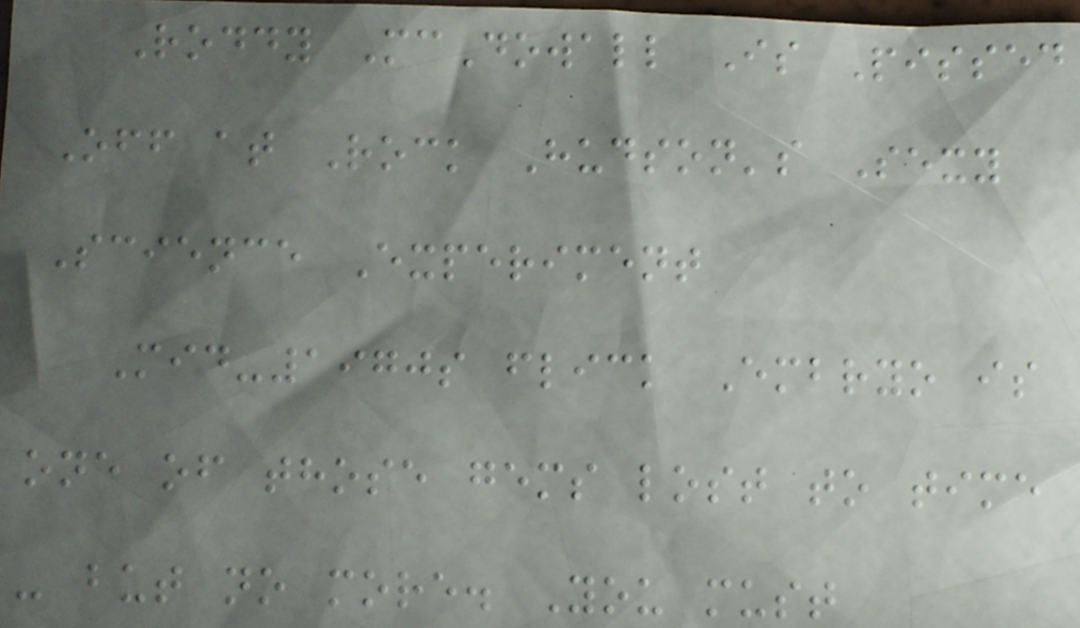Roddy McDowall Is Pissed
Off at Rock Hudson's Sexy
Science Experiment
Mid-1970s flick Embryo is
one of those gems lost to time
- but no more. You must
